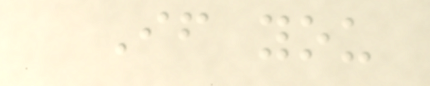If you
